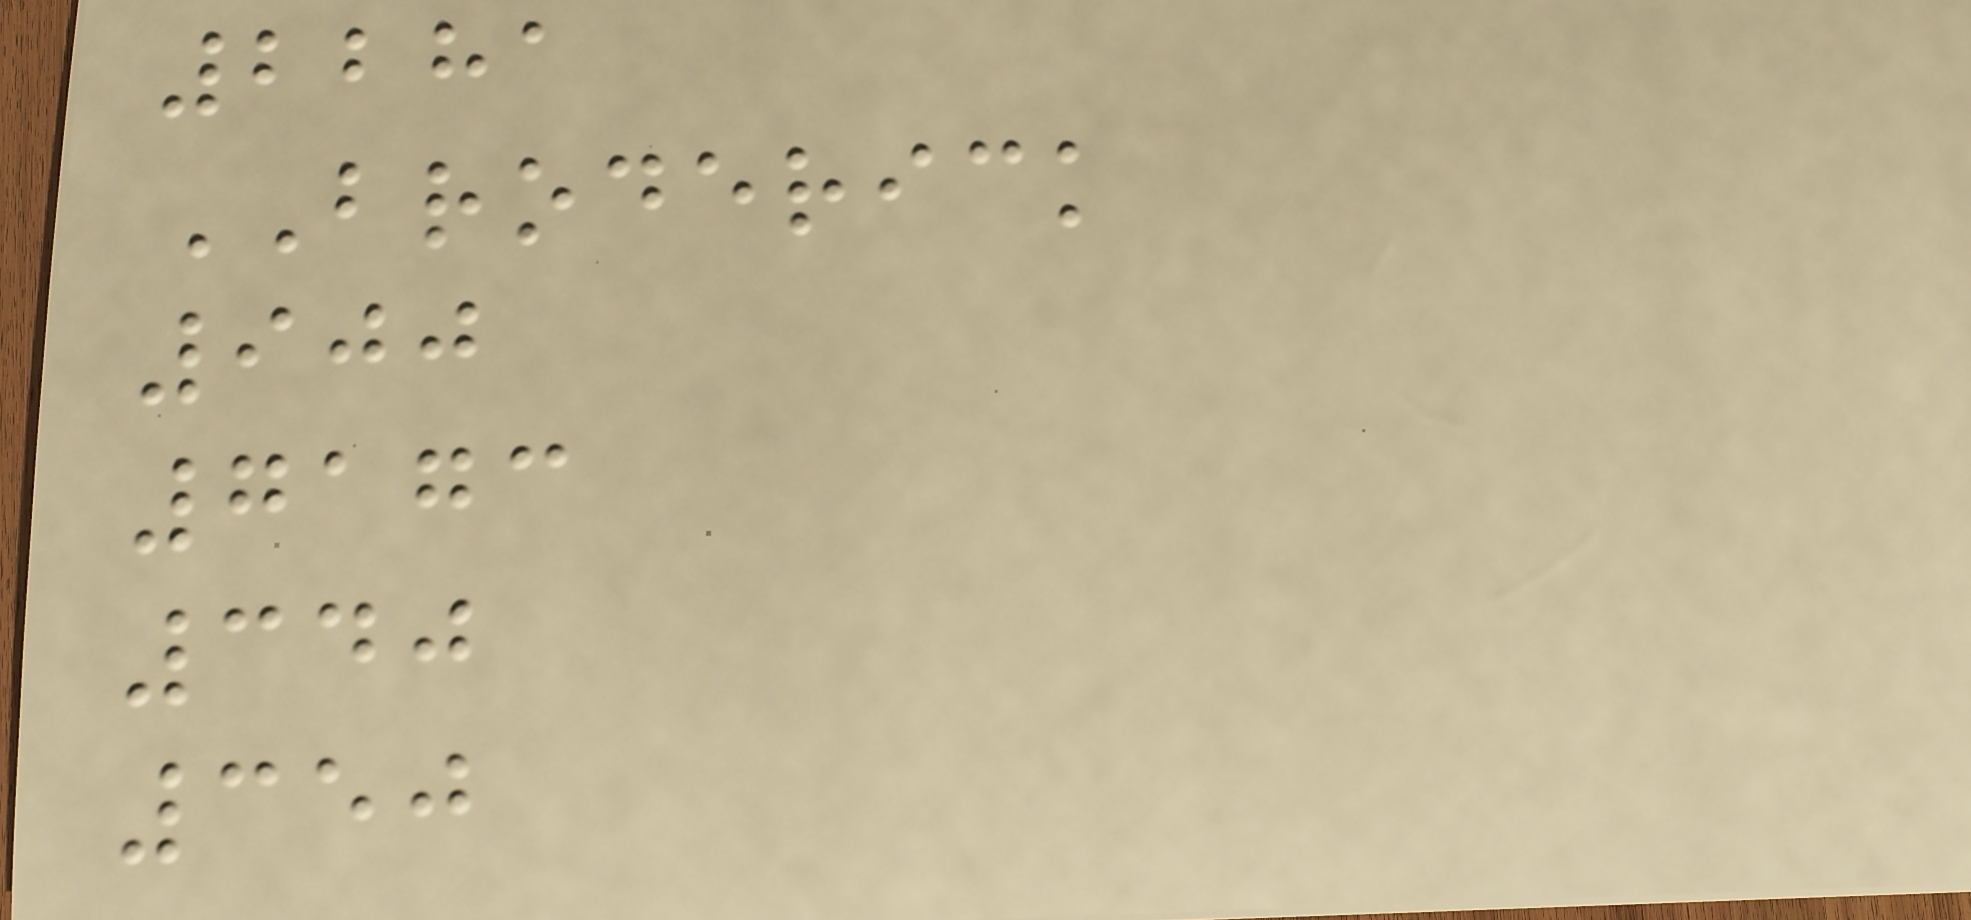2281
BRODERICK
900
7173
340
350
